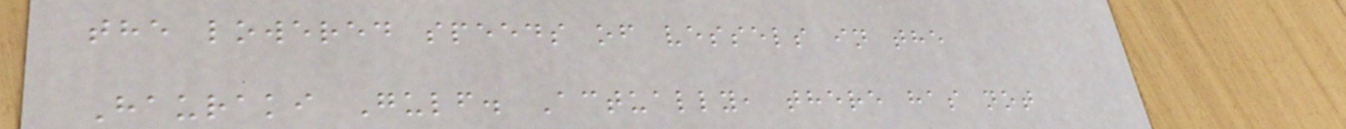the lowered speeds of vessels in the
Hauraki Gulf. Actually, there has not
